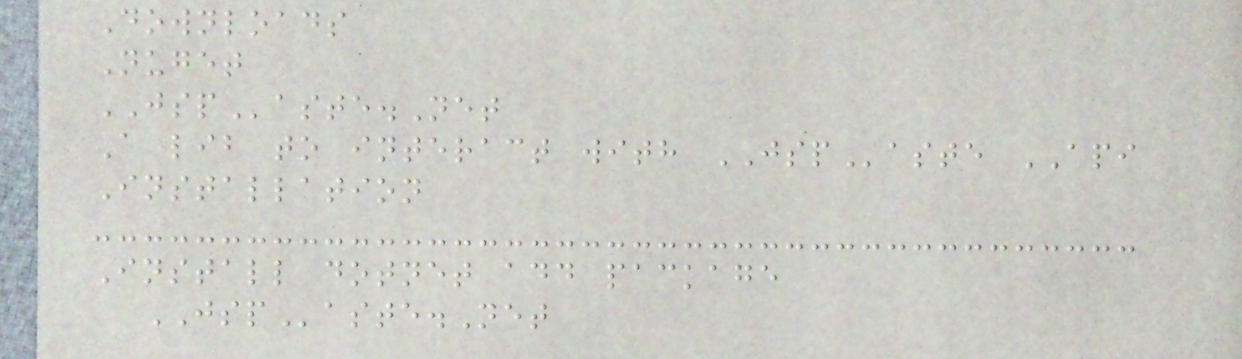Downloads
Nuget
JSPaste.Net
A lib to interact with JSPaste API
Installation
Install dotnet add package
JSPaste.Net
